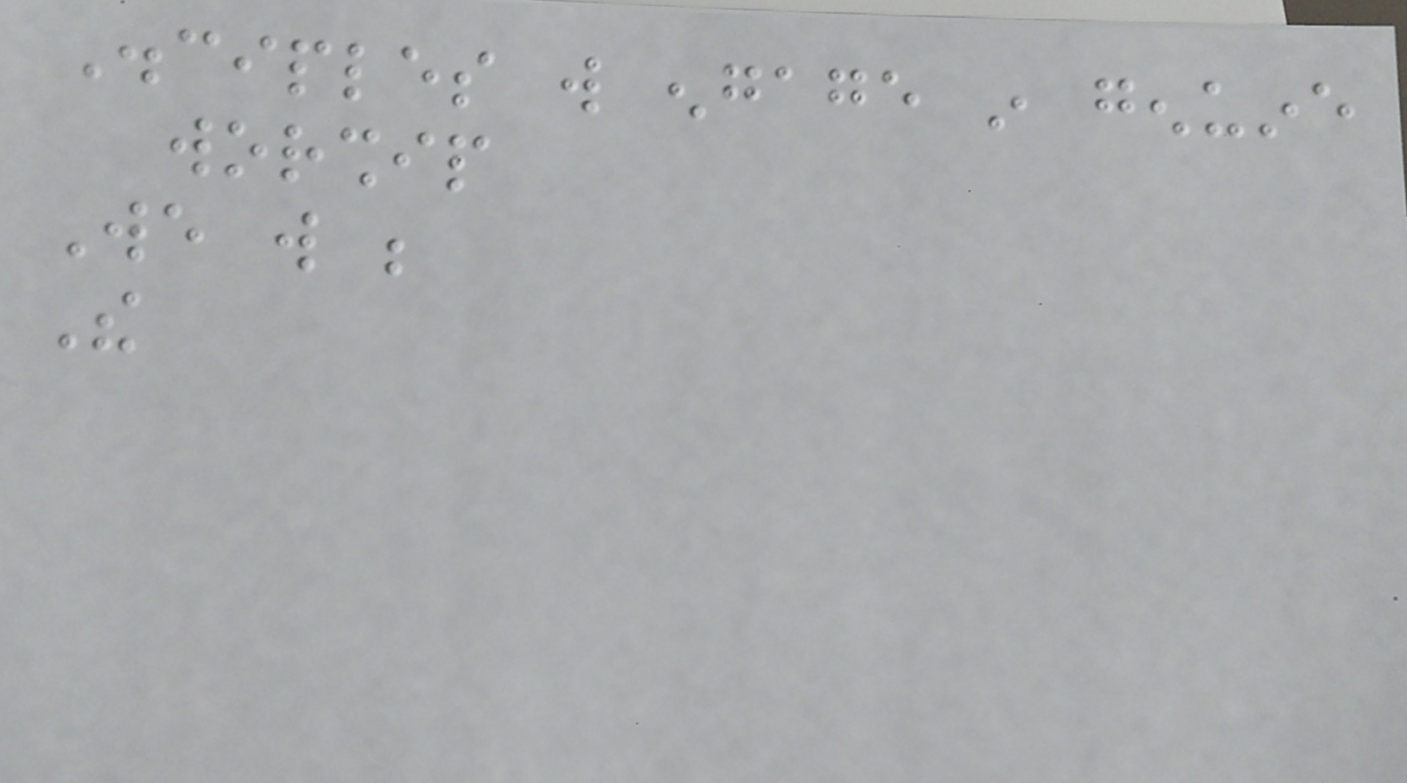Disciples will engage in genuine
worship
We will be
The
